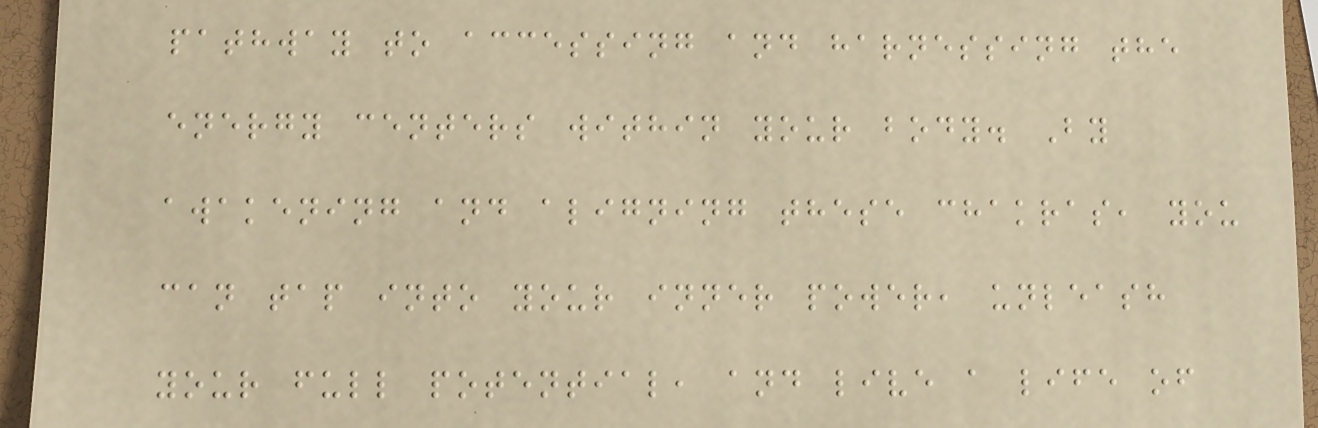pathway to accessing and harnessing the
energy centers within your body. By
awakening and aligning these chakras, you
can tap into your inner power, unleash
your full potential, and live a life of
